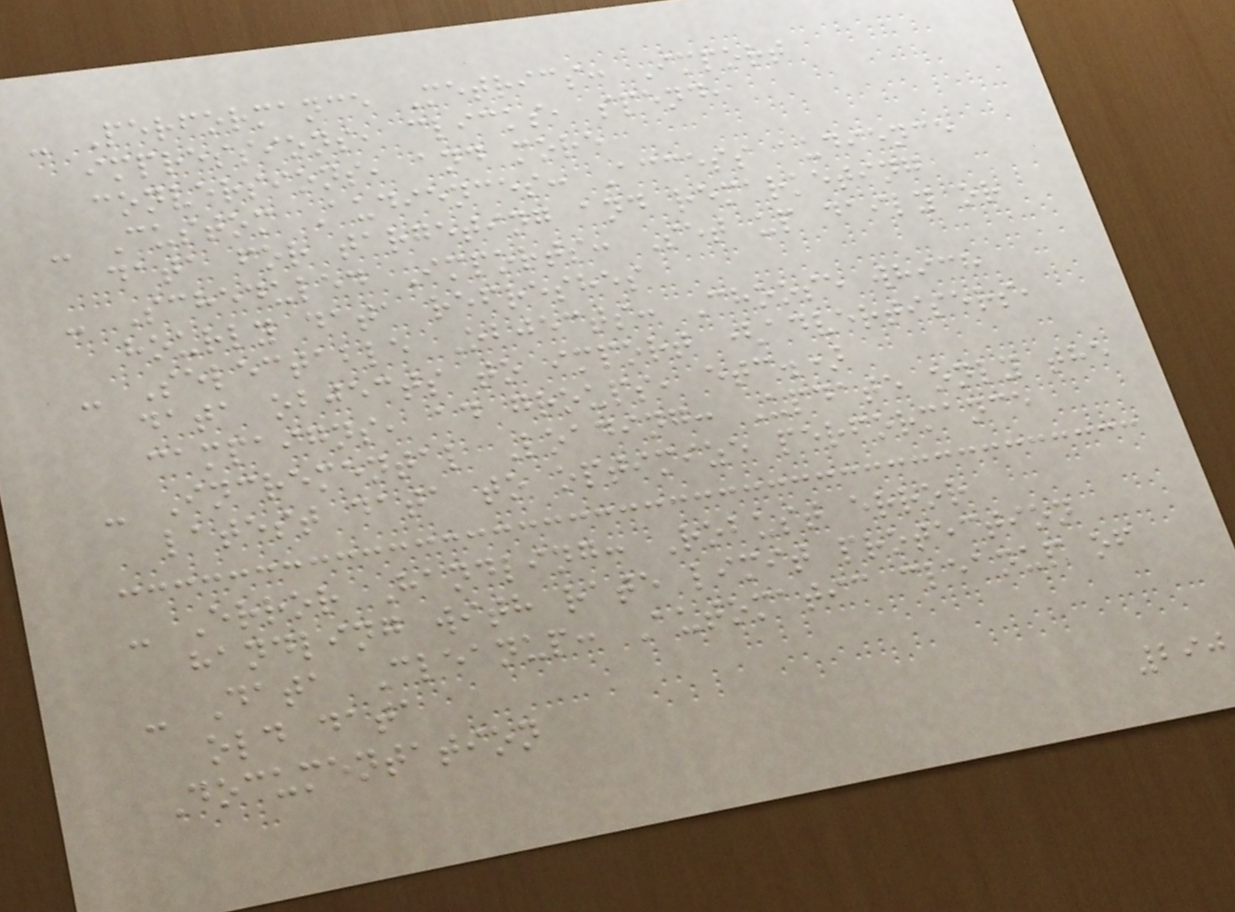- Performance Metrics: Import
impressions, clicks, spend,
conversions, and more
- Custom Audiences: Access audience
data for targeting and remarketing
- Scheduled Imports: Set up daily or
hourly data refreshes
- Selectable Objects: Choose which
data objects to import (advertisers,
campaigns, ad groups, etc.)
- Incremental Loading: Update only the
latest data to optimize performance
- Error Handling: Robust error
handling with rate limit protection
- Data Cleanup: Automatic cleanup of
old data
Documentation
290
